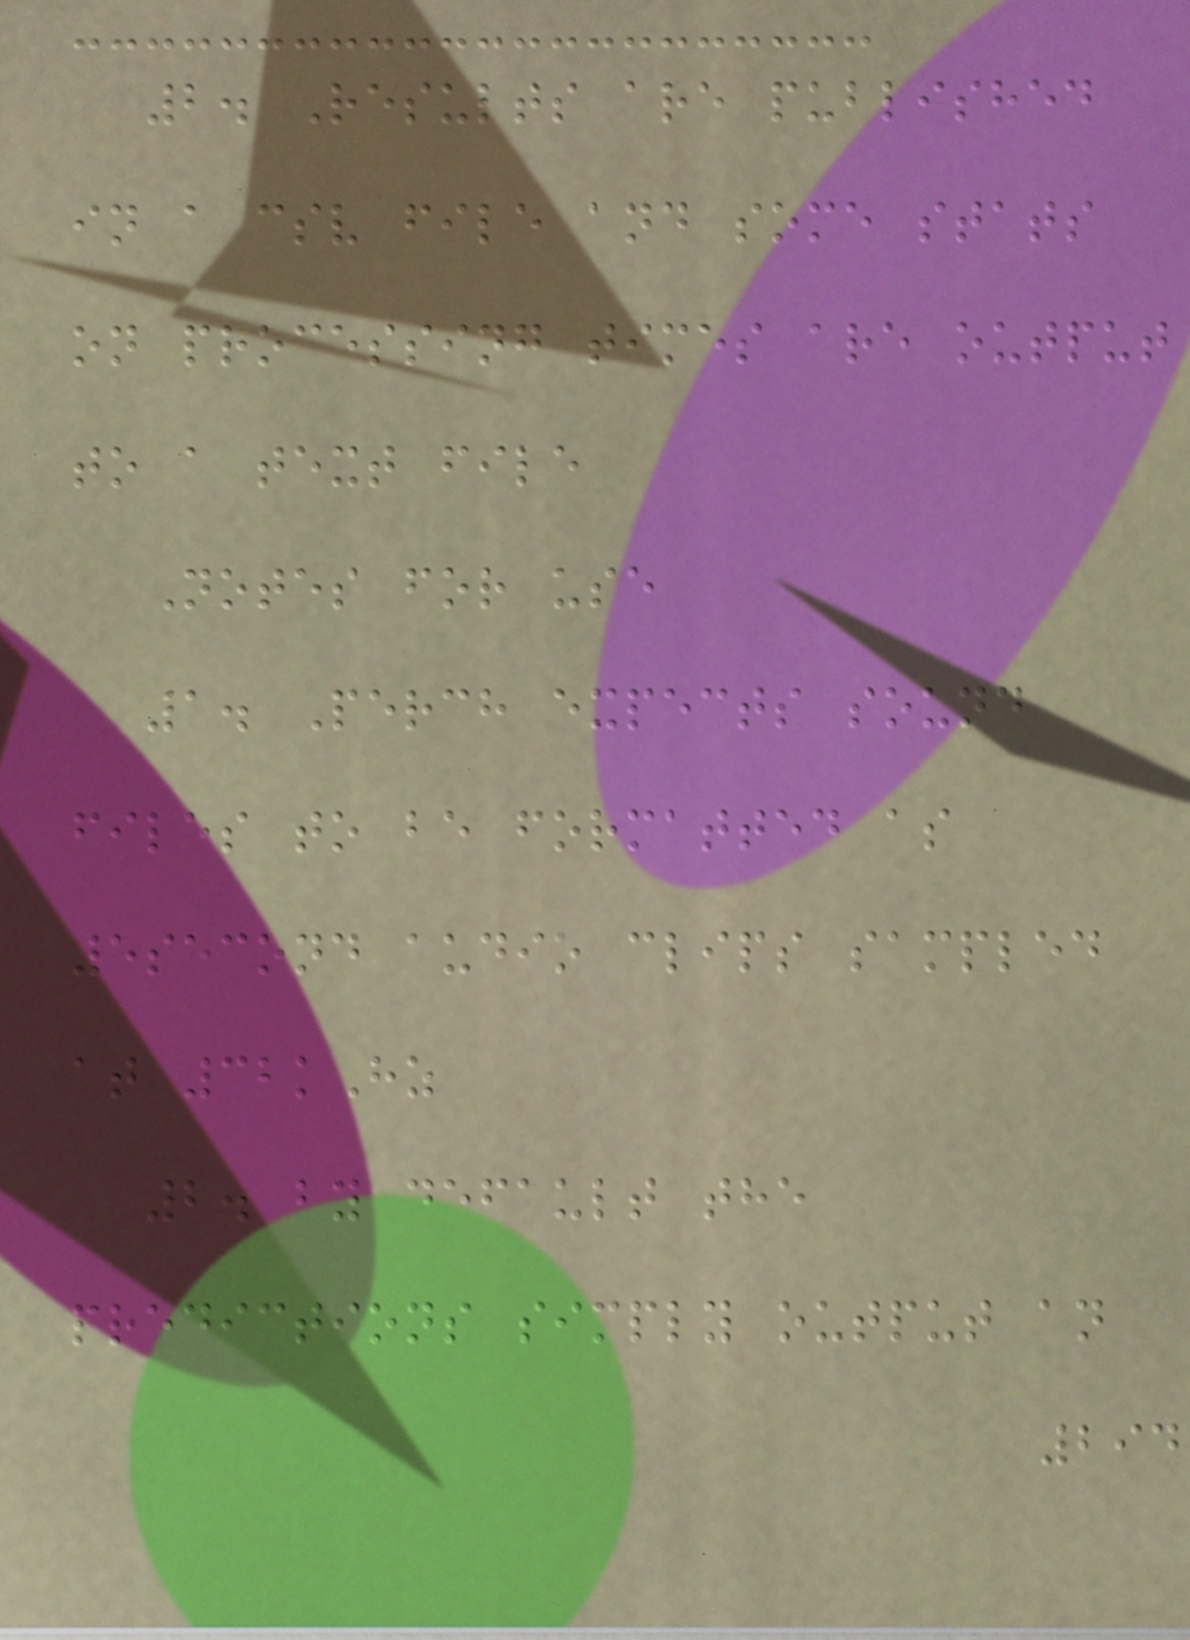2. Results are published
in a csv file and some stats
on processing times are output
to a text file
Notes for use
1. Perch expects sound
files to be formatted as
5second audio clips sampled
at 32kHz
2. by default the
predictions simply output an
294
